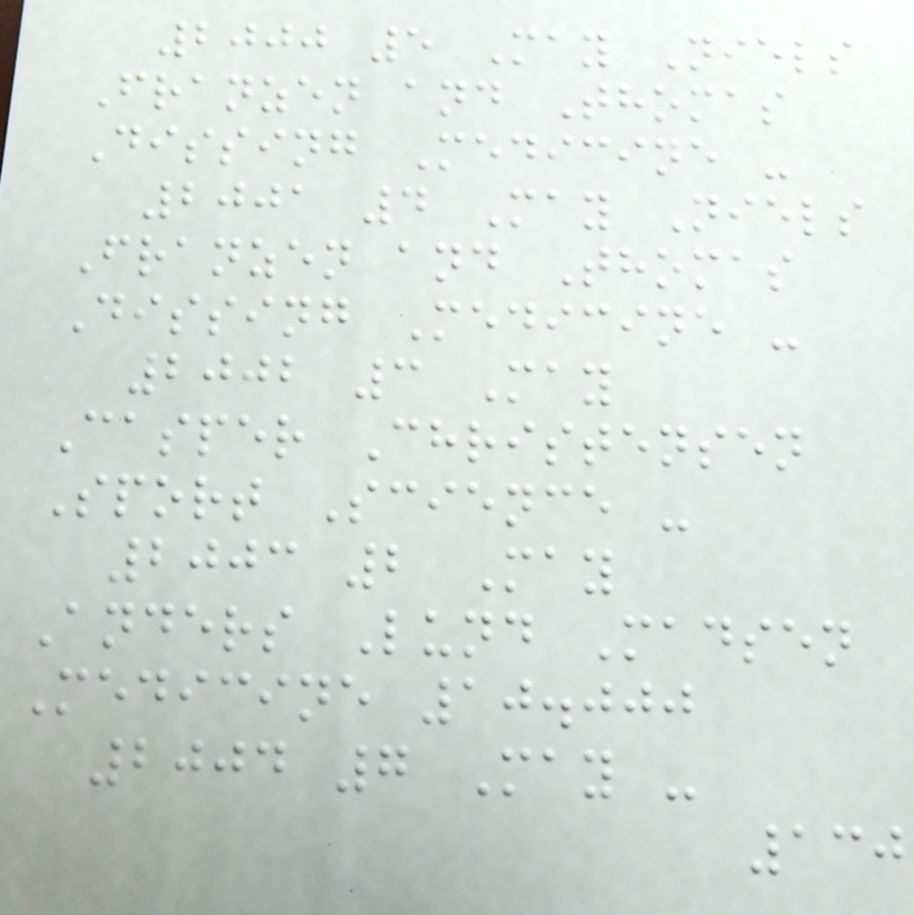2000 5 May Niels
Franzen and Thomas
Dissing Medicine -
2001 4 May Niels
Franzen and Thomas
Dissing Medicine -
2002 3 May
Casper Christensen
Sport Science -
2003 2 May
Anders Lund Madsen
Medicine 10.000
2004 7 May -
130
